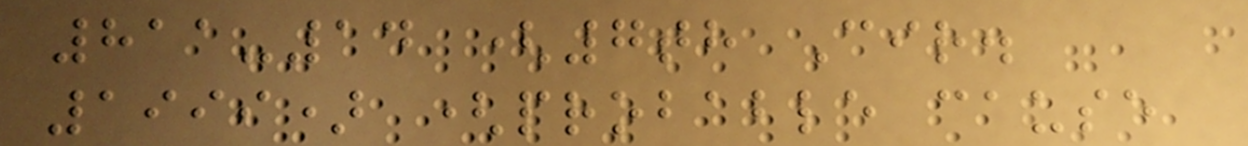811-14 (7th Cir.
1999) (probable cause
